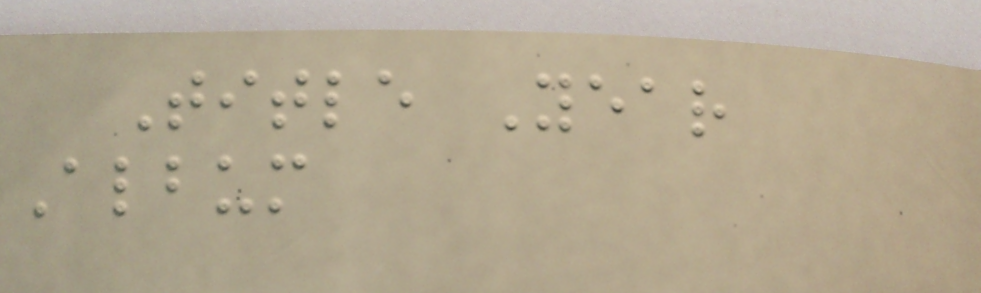Title Year
Album
